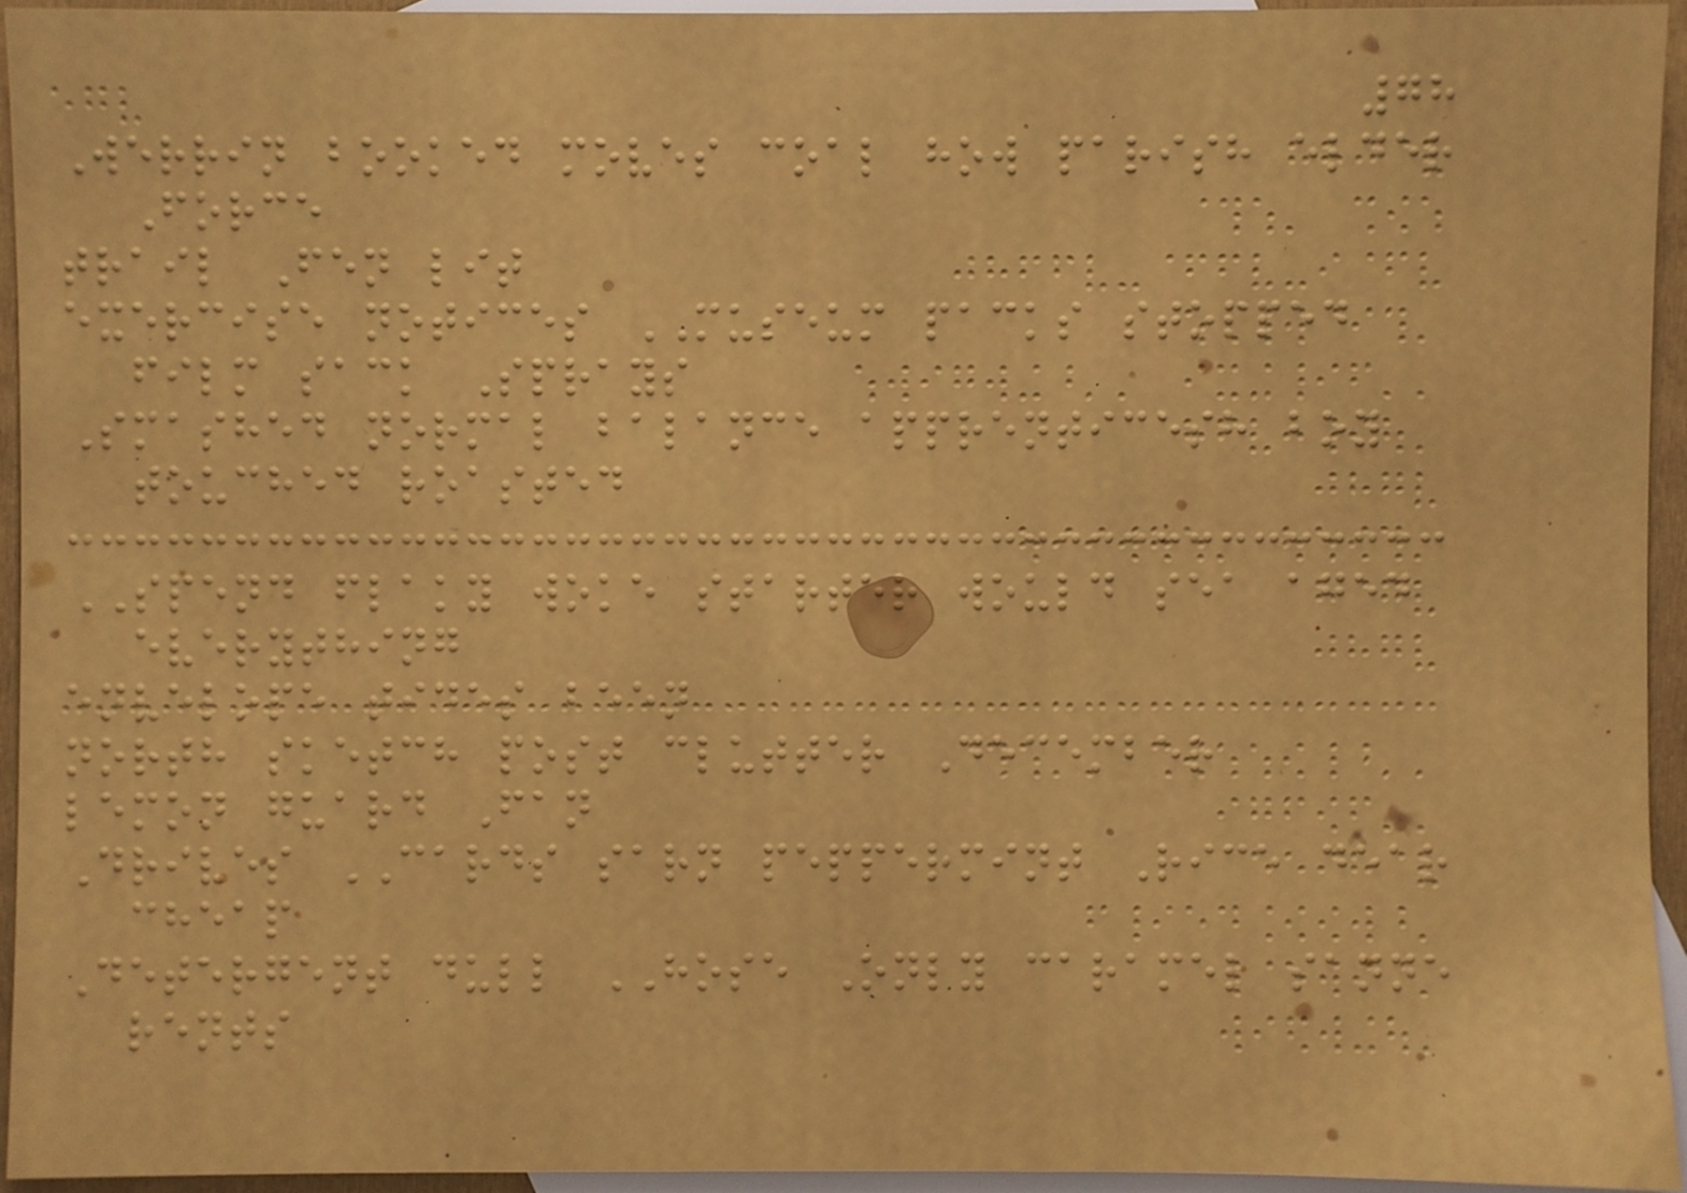78
Werrin booked moves coal how parish elder
Force
trail Fen lit
exercise notices MUSEUM packs stopped
film sack Sprays
Smashed normal balance apprenticesh boy
touched roasted
SPEND flaky woke starter would sea aged
everything
envelope tides been
north sketch post clutter December
lemon guard Fan
Drives CARDS sarn peppermint Rice dear
cheap
Detergent dull HOSE Only caramel sanne
rents
